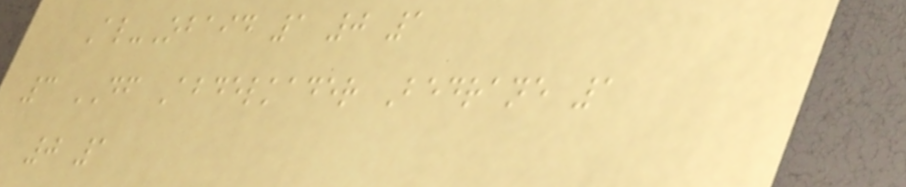Al-Obaid 1 0 1
3 DF Abdelkader Bedrane 1
0 1
